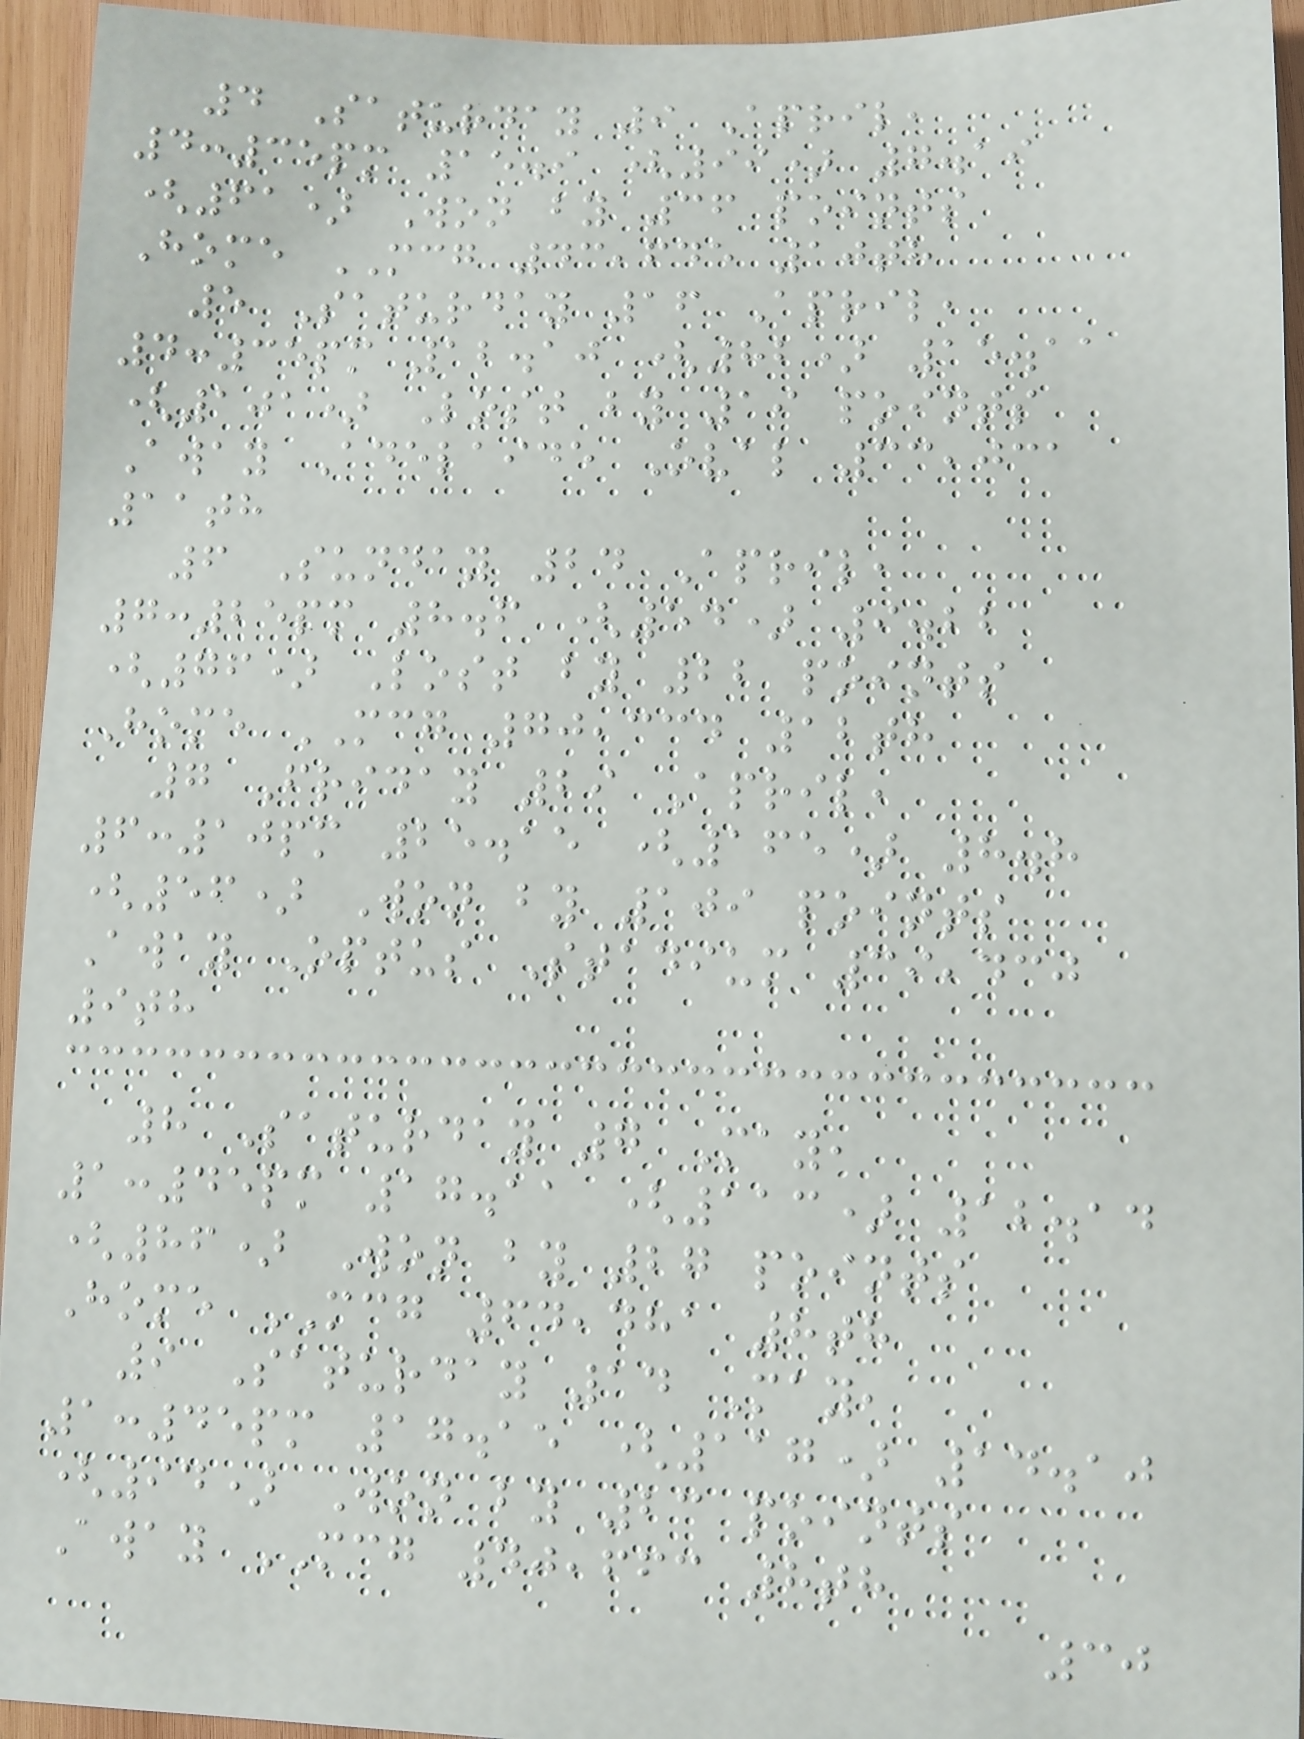4 Saturday 9 April,
4:35pm 15.9 (99) 7.19
(61) Won by 36 points
Home MCG 43,645 10th
5 Saturday 16 April,
4:35pm 12.10 (82) 15.11
(101) Lost by 19 points
Away Adelaide Oval 33,031
11th
6 Sunday 24 April,
7:25pm 8.6 (54) 9.22
(76) Lost by 22 points
Home MCG 70,334 12th
7 Friday 29 April,
6:10pm 25.15 (165) 8.8
(56) Won by 109 points
Away Optus Stadium 39,430
9th
8 Saturday 7 May,
1:45pm 17.11 (113) 12.14
(86) Won by 27 points
Home MCG 64,481 8th
9 Saturday 14 May,
1:45pm 17.15 (117) 14.10
(94) Won by 23 points
Away MCG 40,663 8th
30
